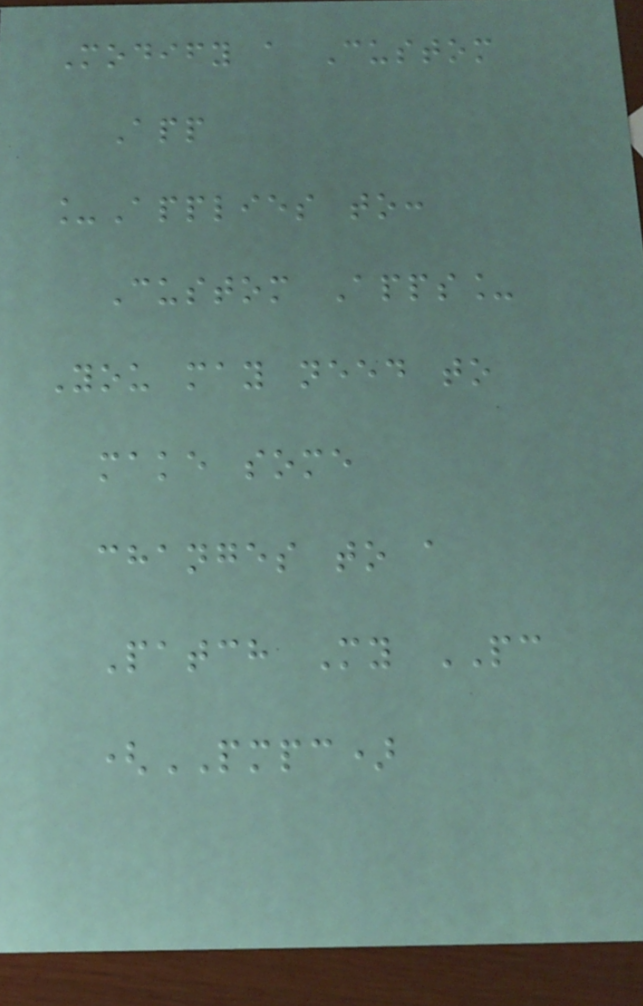Modify a Custom
App
_Applies to:
Custom Apps_
You may need to
make some
changes to a
Patch My PC
(PMPC)
